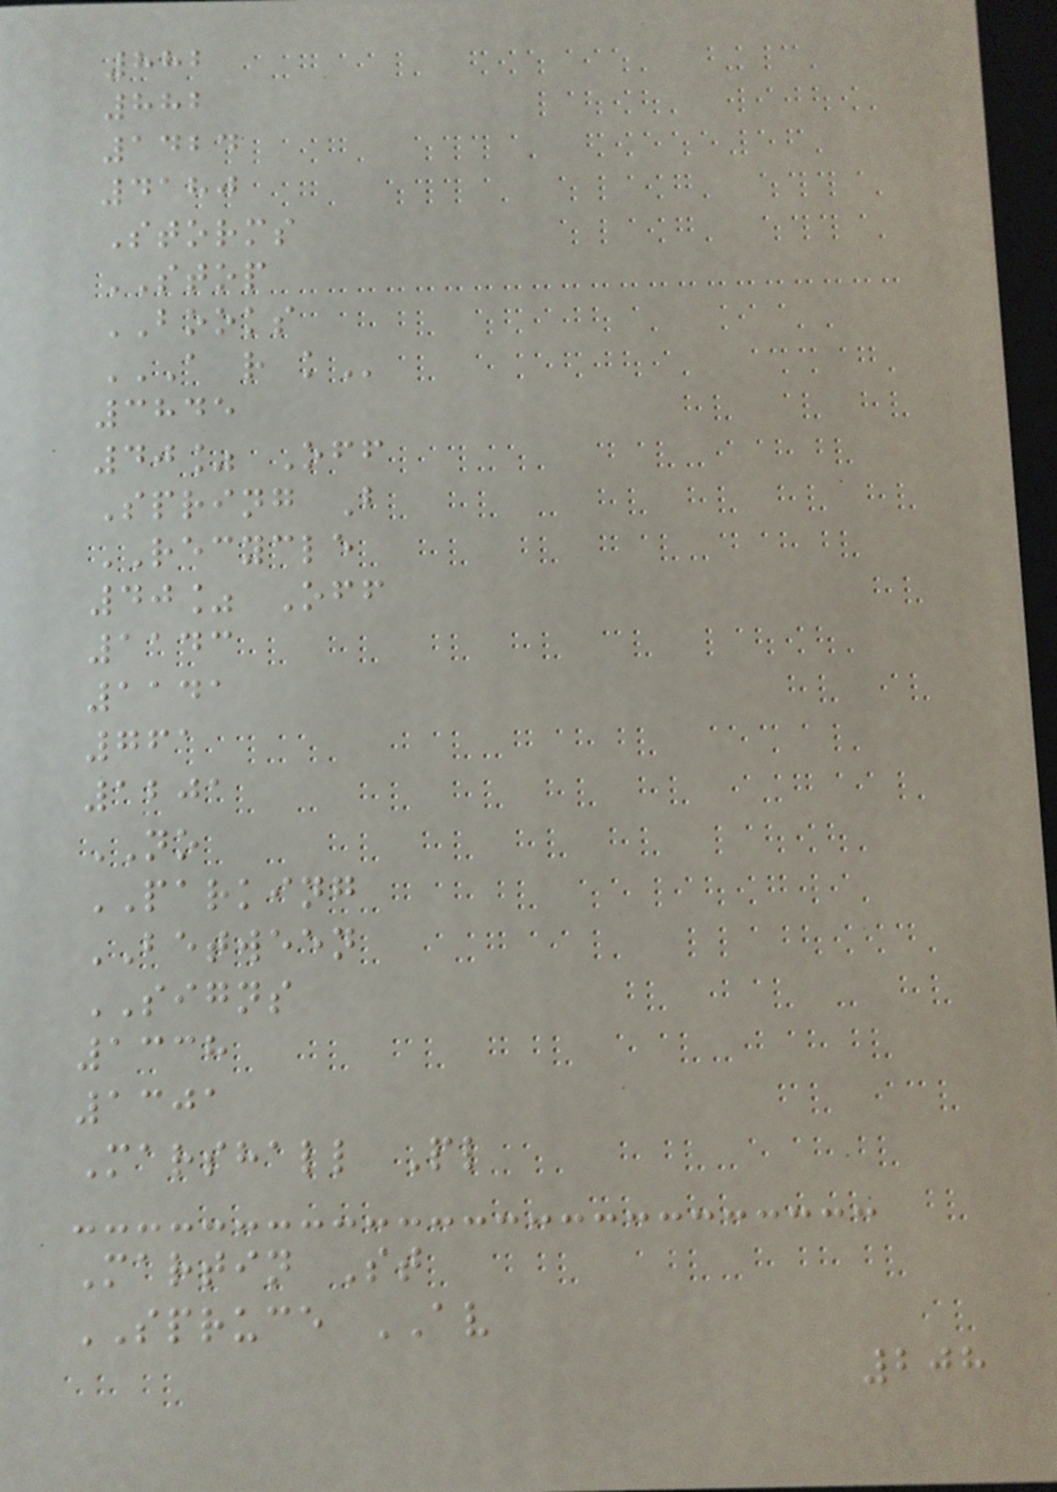882
882
1424
4180
Storms
STOP
BOOKS
A R K
3845
40% Off
Spring B
RECYCLE
40% Off
1143
1141
761
1201
NO
PARKING
BETWEEN
SIGNS
1338
1301
Marshall Pl
Martin St
SPRUCE AV
208
